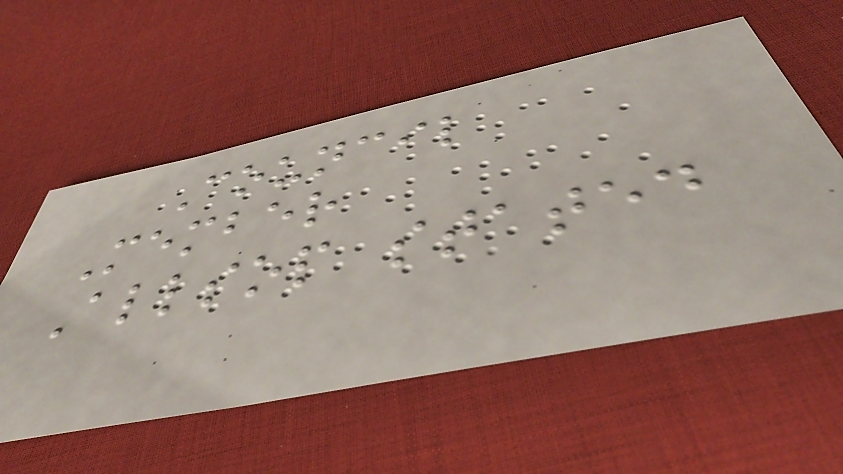Council
Member
Allsop stated
